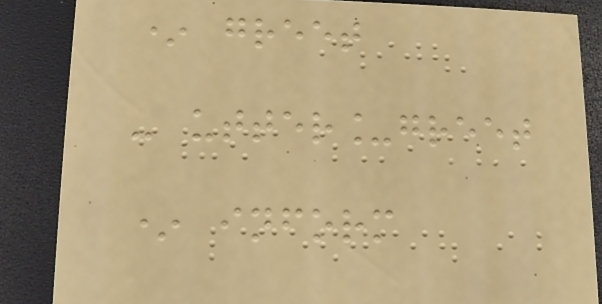* greet
- utter_greet
* inform
